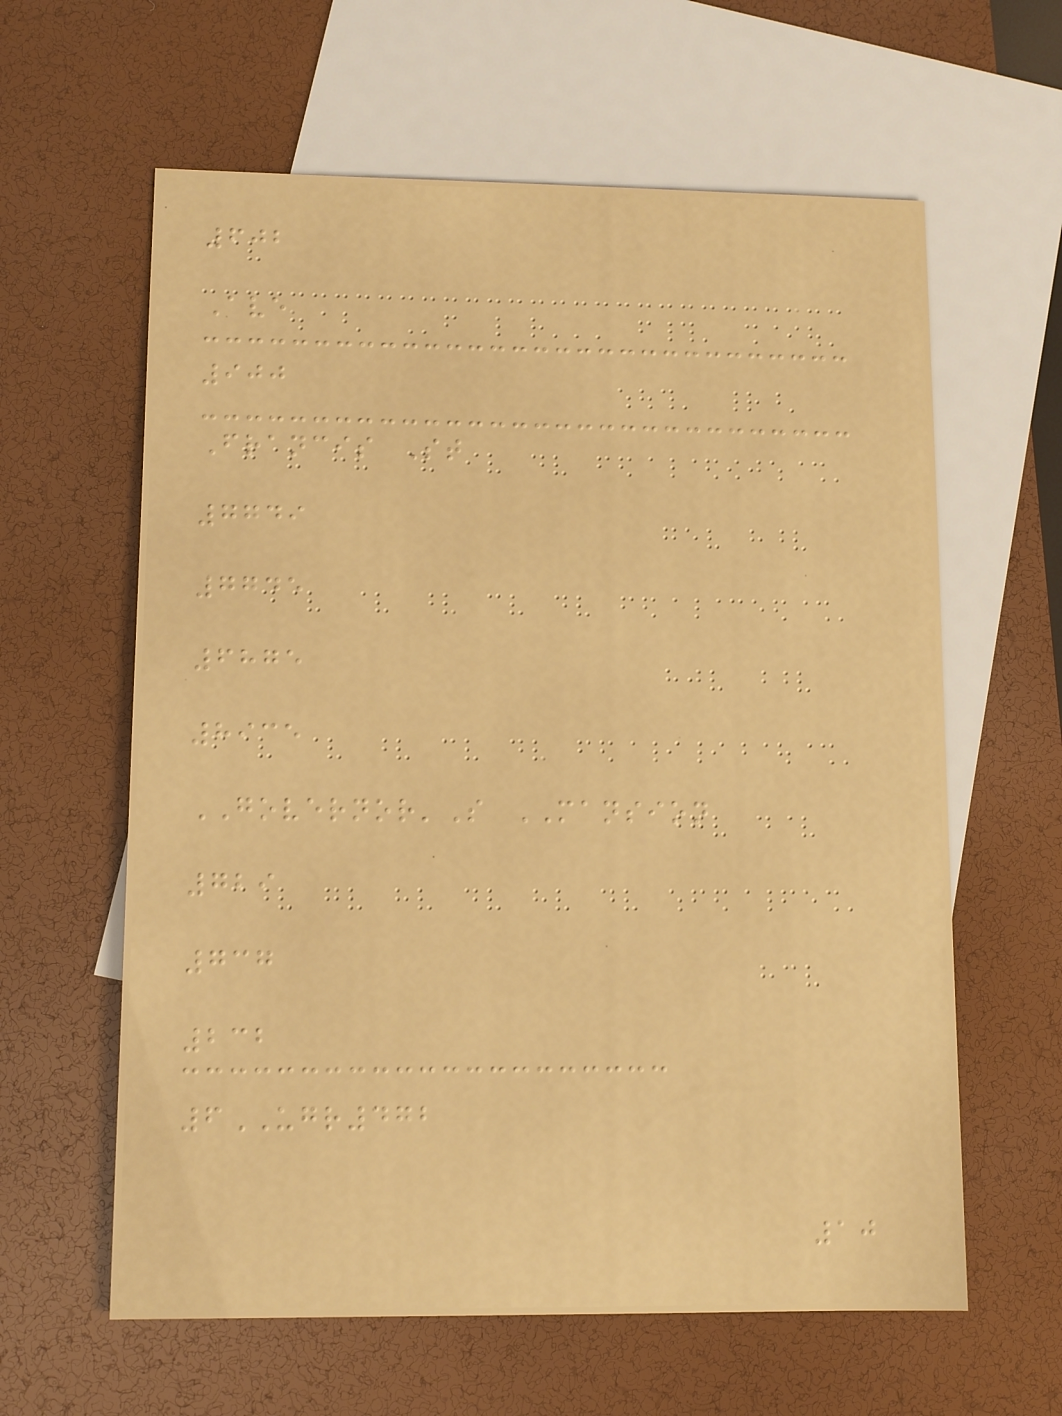602
Ave
900
Francis St
7749
7745
6875
8935
GOVERNOR'S MANSION
729
737
232
6UGR472
10
